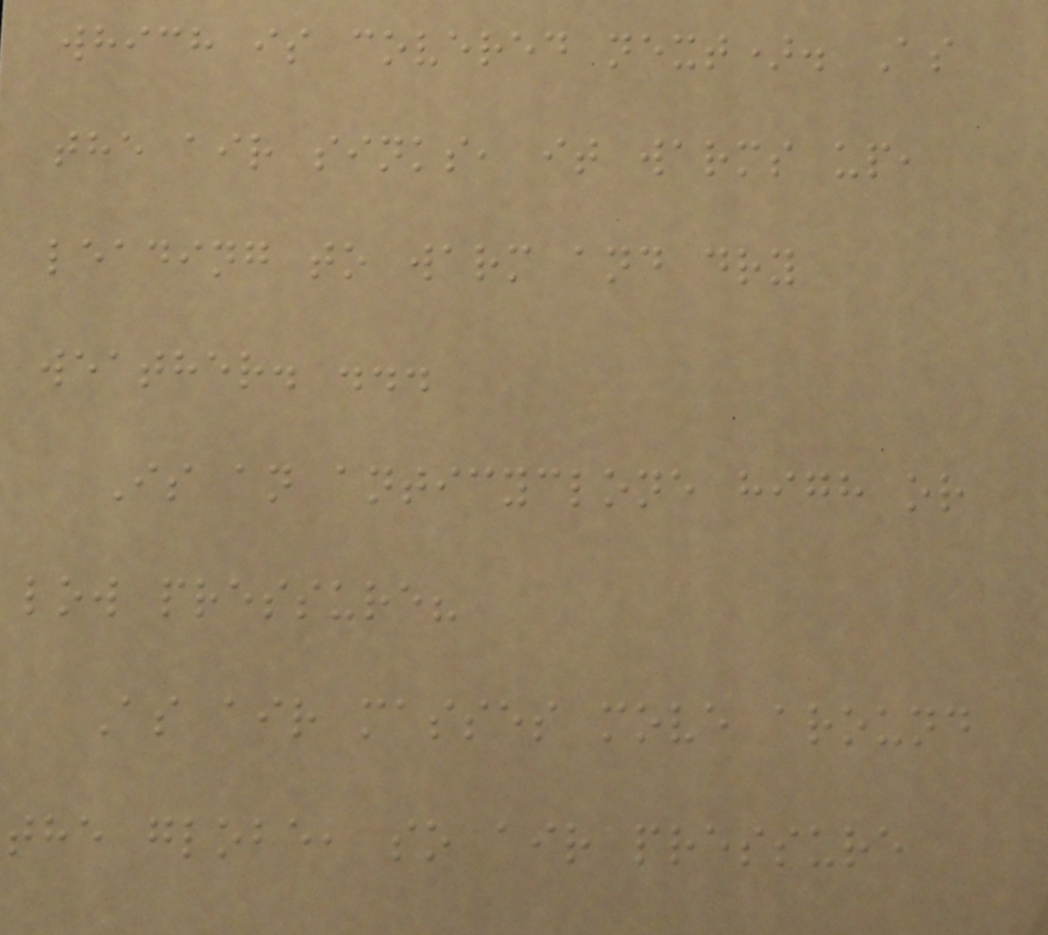which is covered next). As
the air sinks, it warms up,
leading to warm and dry
weather. ...
Is an anticyclone high or
low pressure?
As air masses move around
the globe, so air pressure
